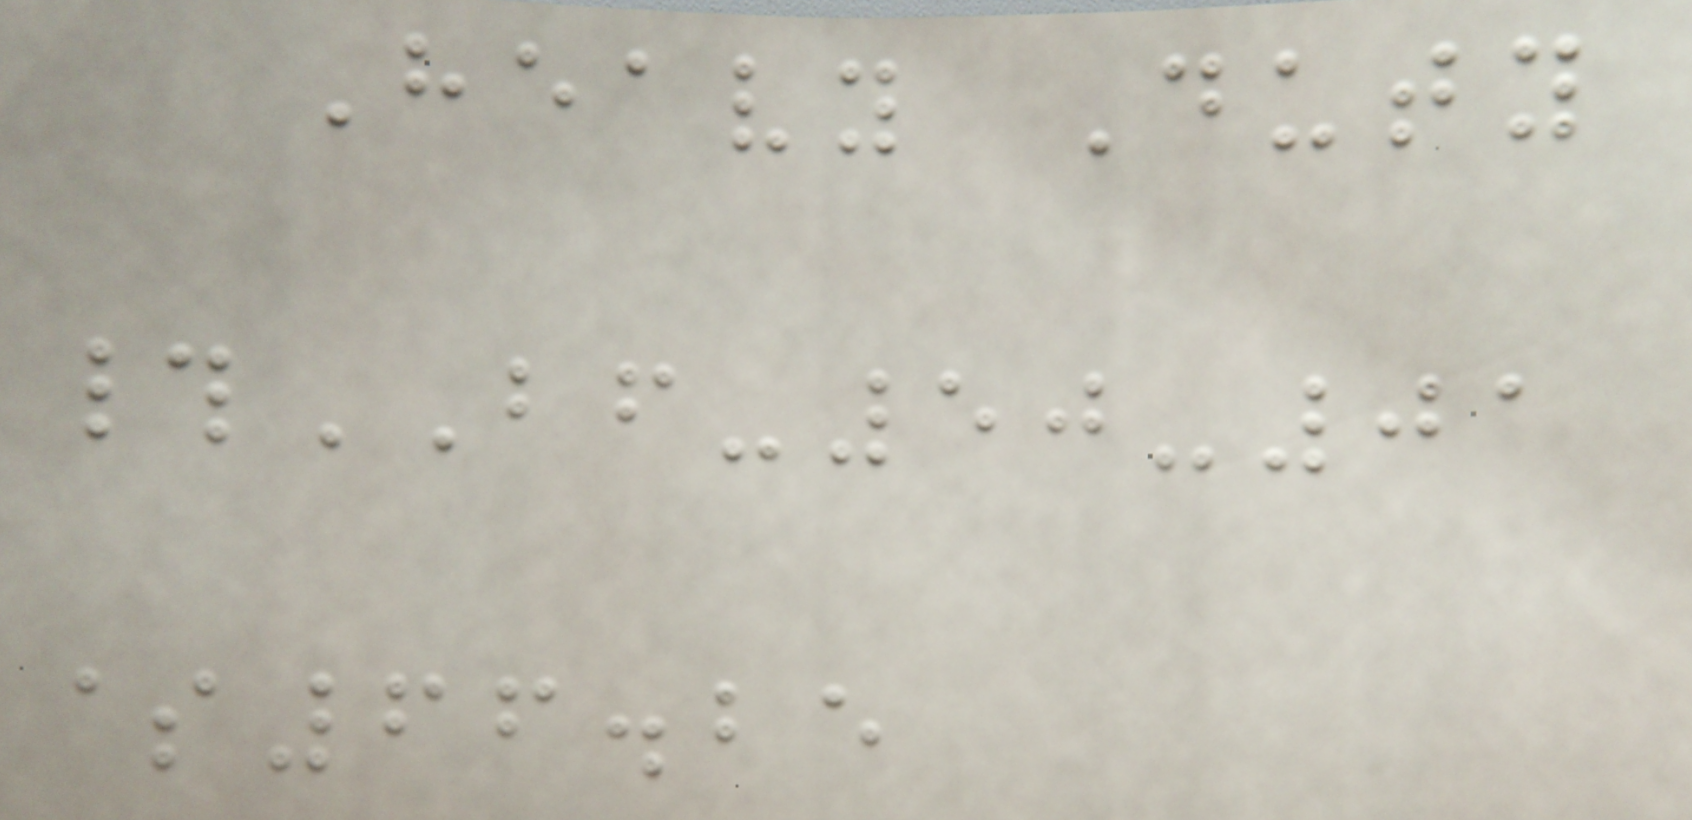Heavy Duty
#BF-50-01
$66.25
